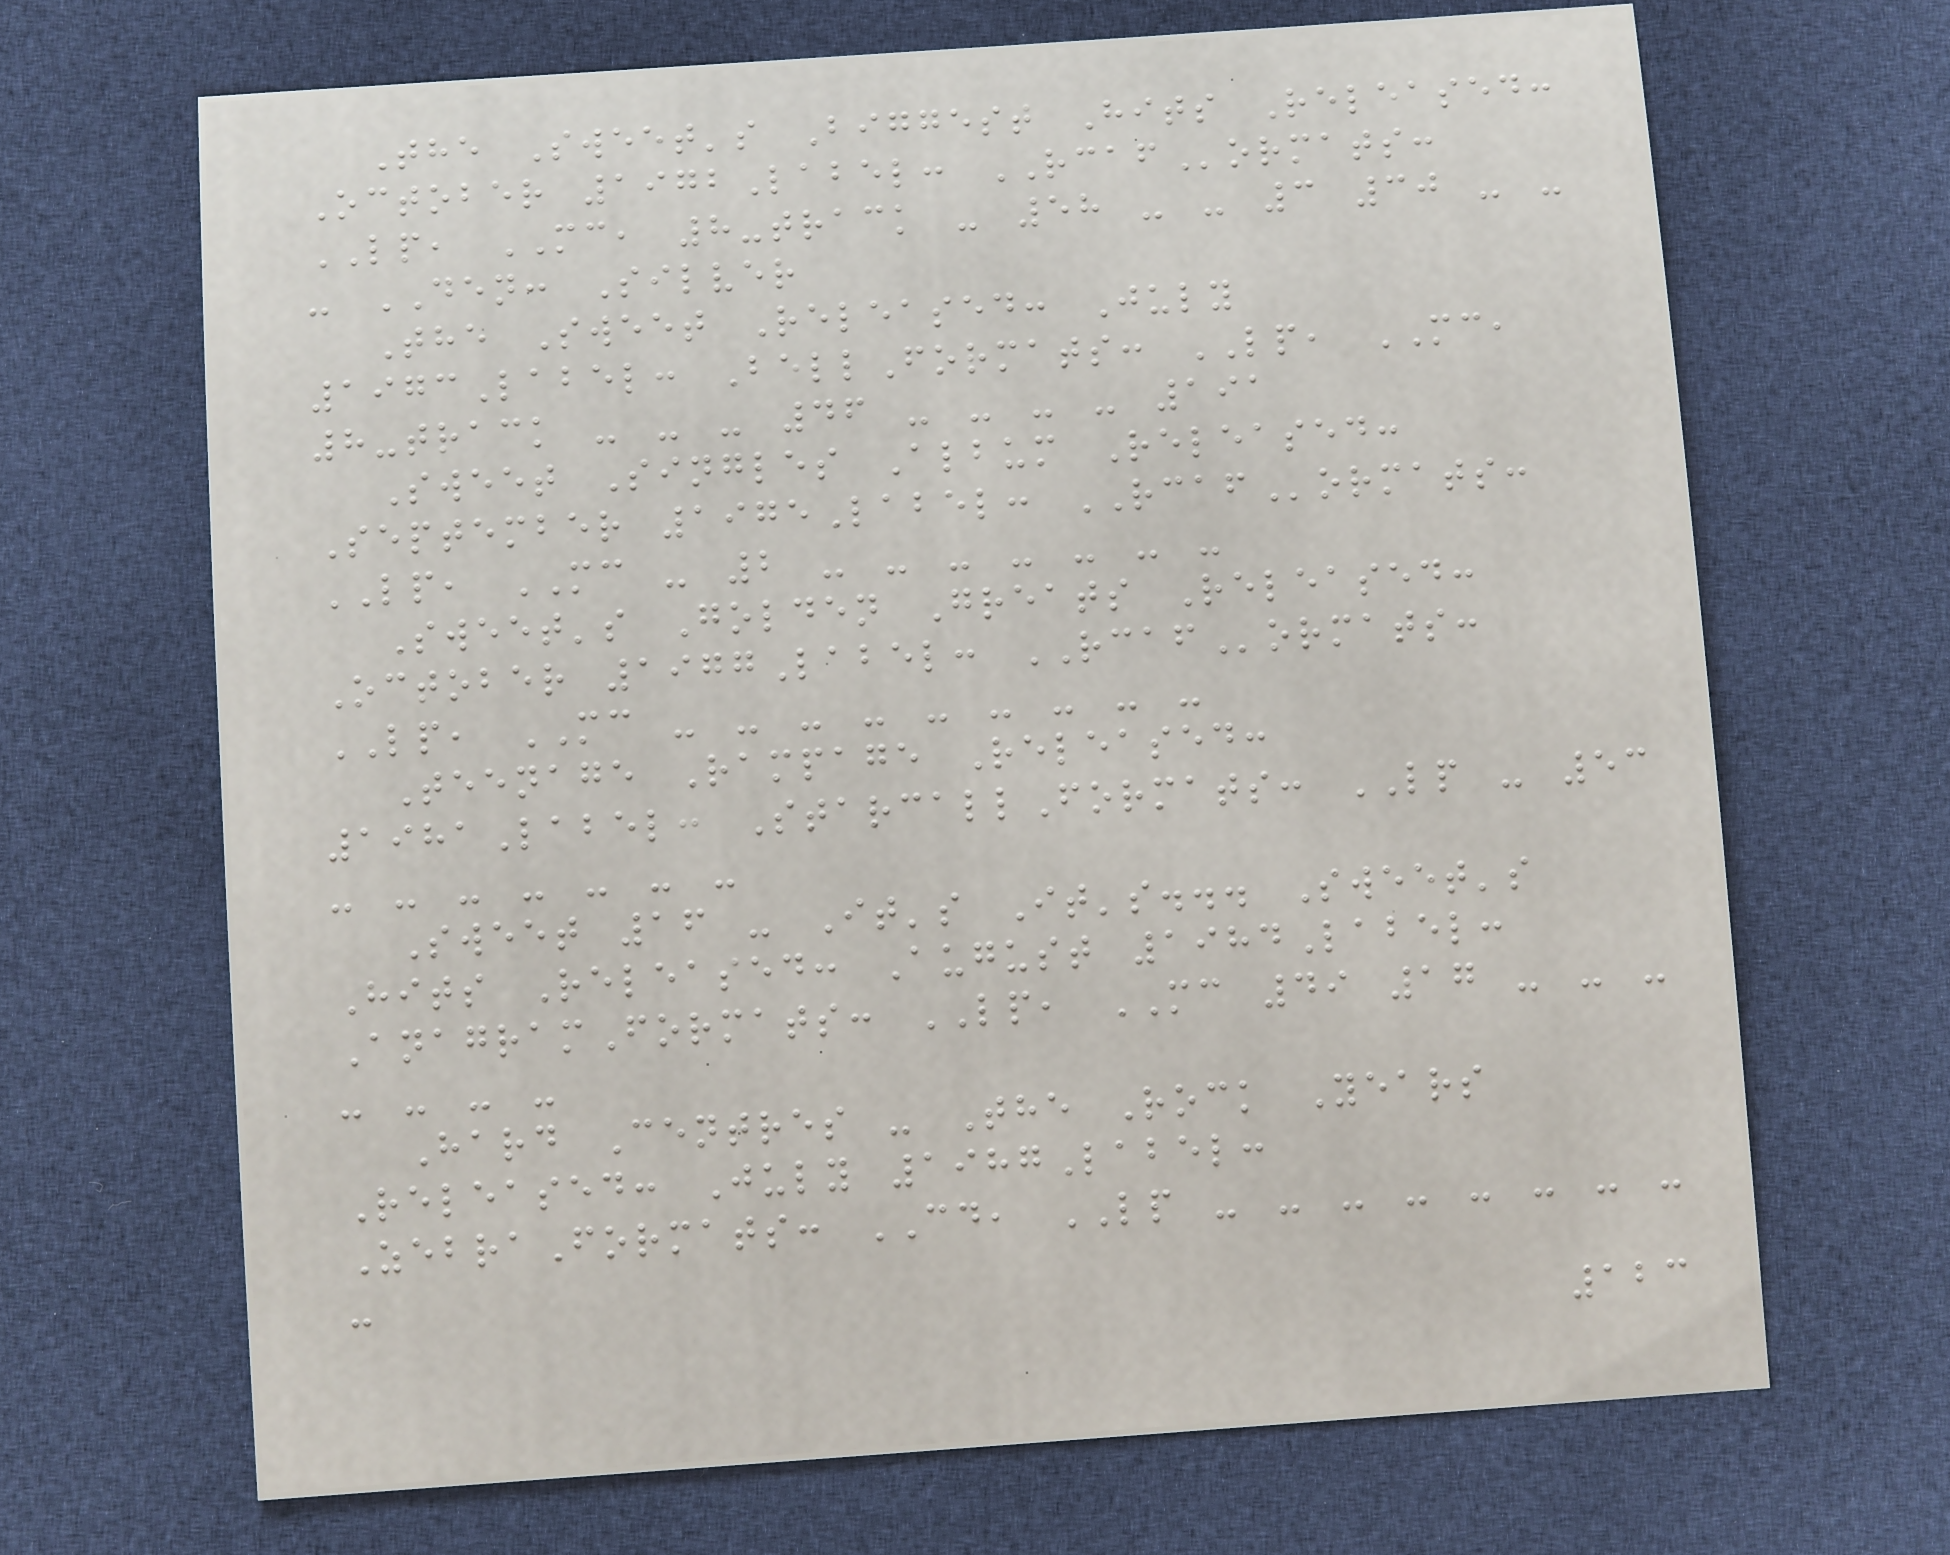The Sweet's Biggest Hits Released:
October 1972Label: RCAFormats:
LP, MC, 8-track - 58 - - 3 30 - -
- DEN: Silver
The Sweet Released: July
1973Label: BellFormats: LP, MC,
8-track - - - 46 - - - - 191
Sweet Singles Album Released:
September 1975Label: RCAFormats:
LP, MC - 2 - - - - - - -
Sweet's Golden Greats Released:
October 1977Label: RCAFormats:
LP, MC - - - - - - - - -
Teenage Rampage Released:
1981Label: StarcallFormats: LP - 53
- - - - - - -
Sweet 16 - It's It's... Sweet's
Hits Released: August 1984Label:
AnagramFormats: LP, MC 49 17 - - -
- - - -
Hard Centres - The Rock Years
Released: July 1987Label:
ZebraFormats: CD, LP - - - - - - - -
-
123
